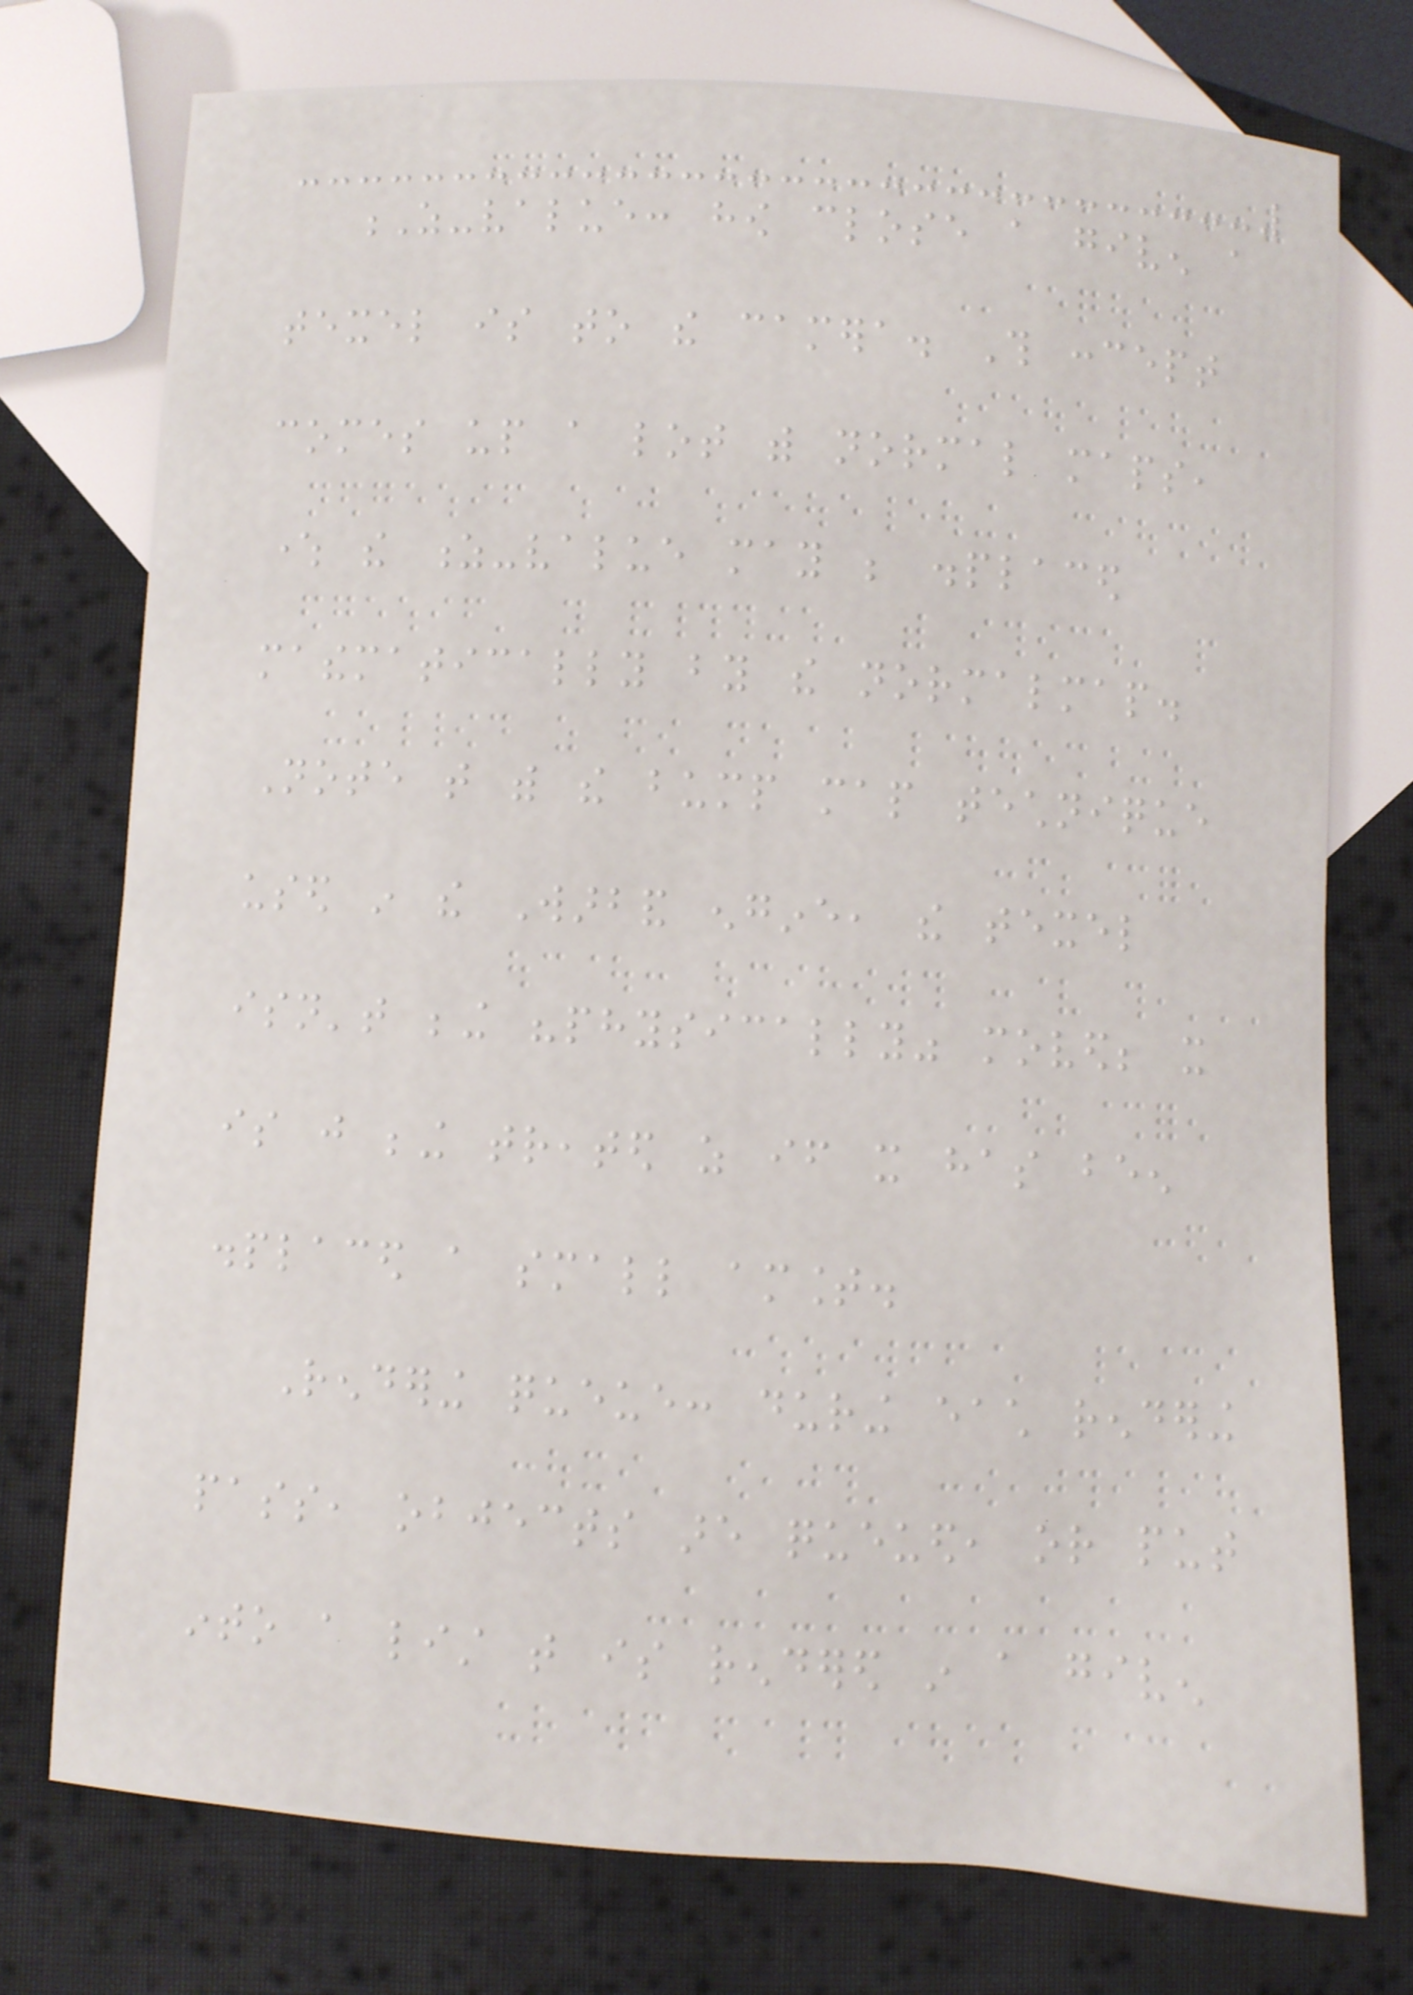Z-value: how close a given a
texel is to the camera. This concept
comes up a lot with normal maps,
where the z-value may be displaced
mathematically by the normalmap.
Note that with the bump map technique
used in the Warband engine, the texel
isn't being "physically" moved; it
is just being treated as if it has been
displaced a small amount.
Rendering queue: during each rendering
pass, objects are queued, or put
into a list that is rendered in a given
